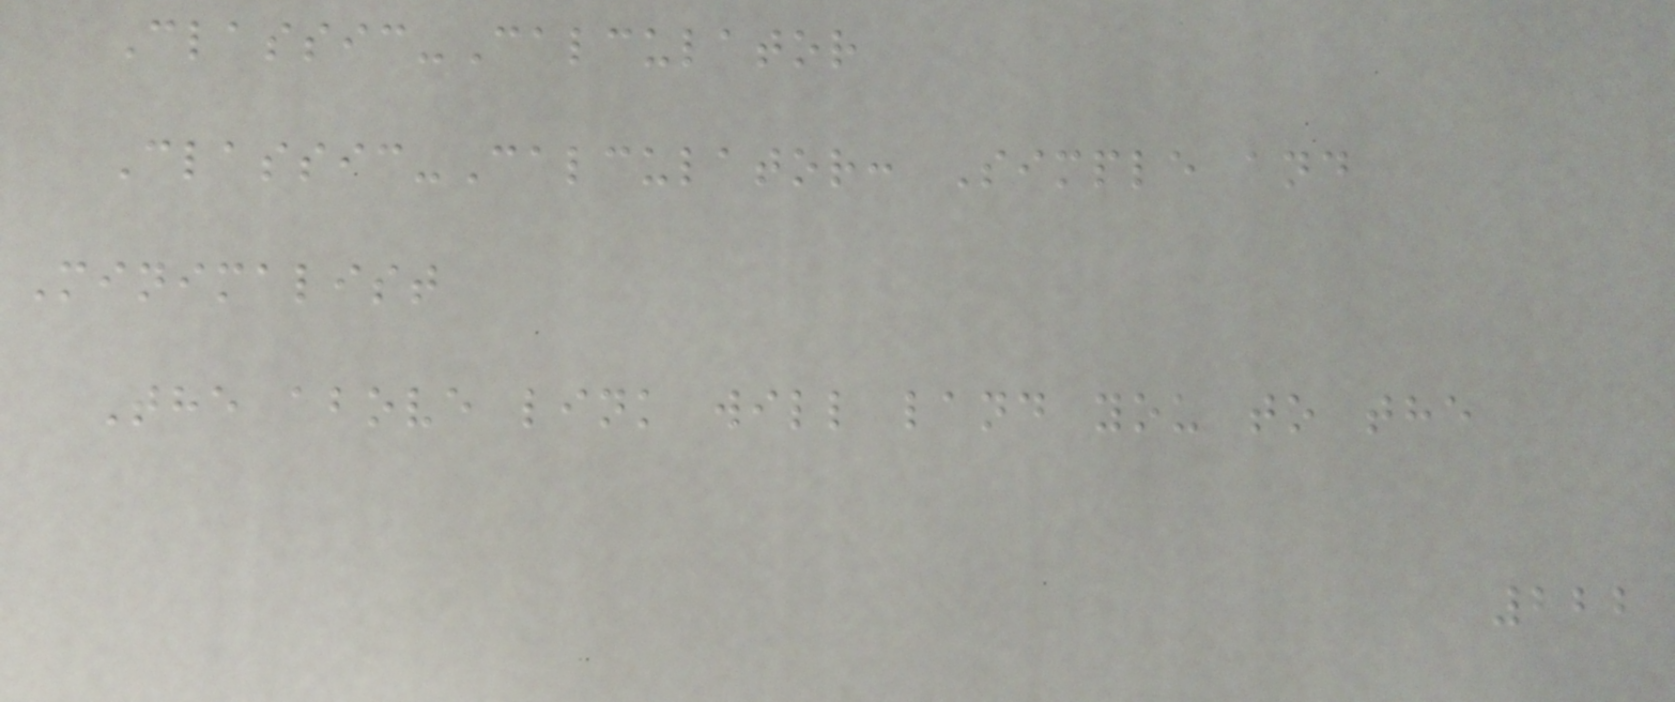Classic-Calculator
Classic-Calculator: Simple and
Minimalist
The above link will land you to the
222
